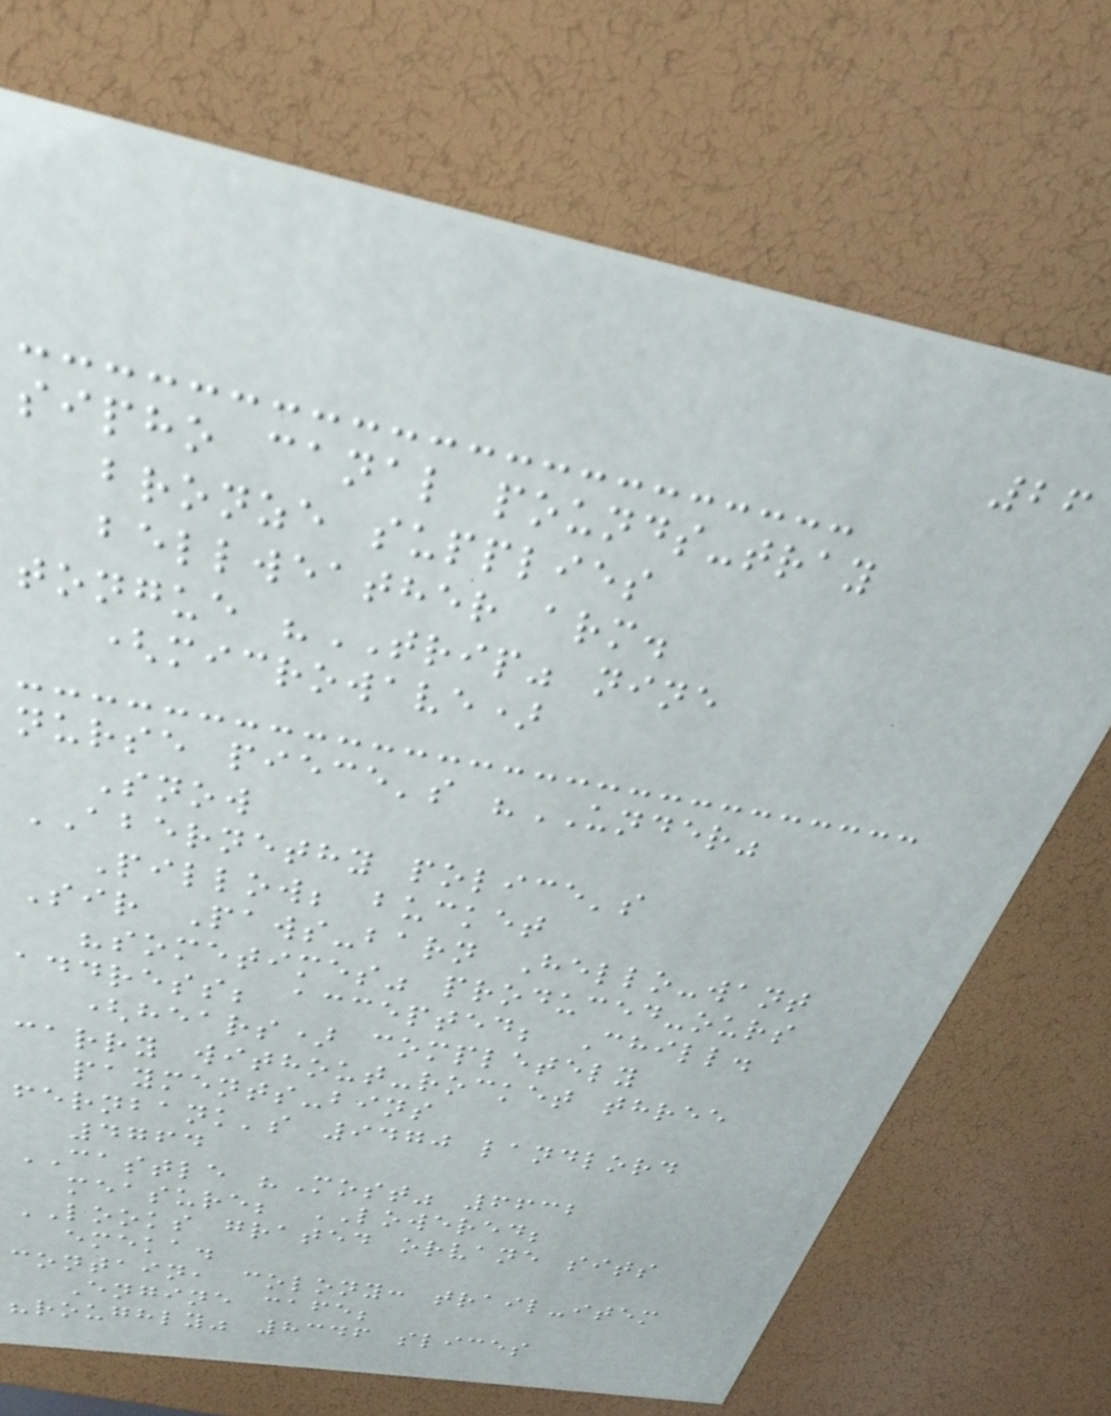26
sipho canal pounds-tray
bronze supplies
bellweather arm.
tongue "TRIP" nine
(microwave)
nurse piece's "UNDER"
Snow
ABERNETHY police's
Pillow; bucket
Sir Paws-barn Hello-want
"sometimes" produced-ours
address; accepted; Chill.
(hears) completely
carry without-rocket three
payments-bins
fernbank's 9470 landlord
4764
CASTLE "Most" 6632
measure; LOWERED;
LOOKS grated orvane sits
emeka.
contain, colony: trail-item
Engine cafe;
"roughly" 8346 slices
